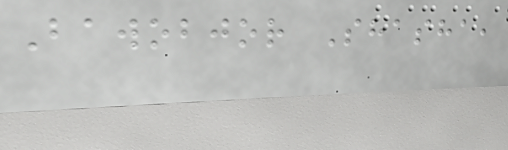Bawobjor Shasha,
